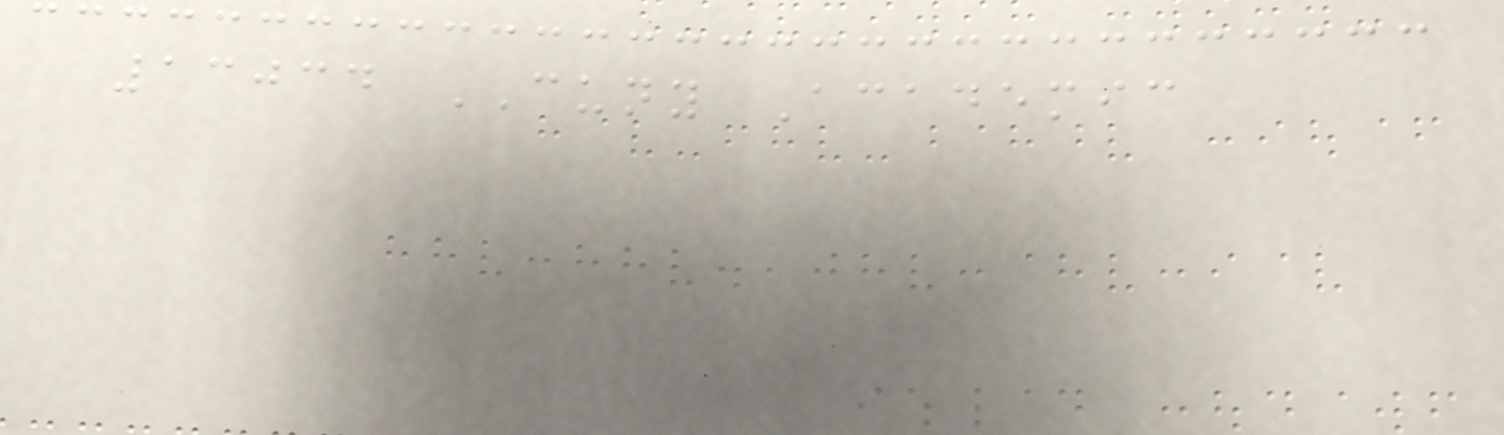13034 CUNY Academic
